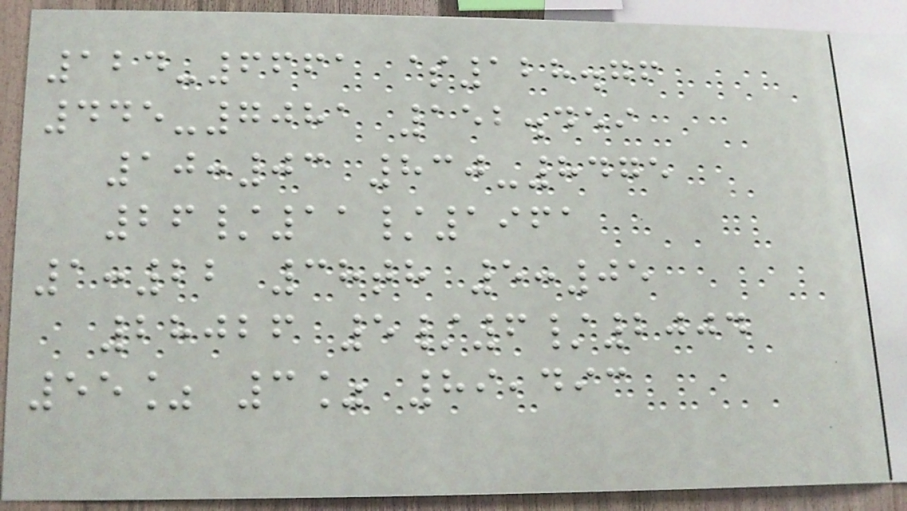124-6661 $128.76
445-7081 152.459
10:03 830-8475
26/11/1961
1:22 38th 5:05
28026 5/6/2004
55% 3% 89,493
